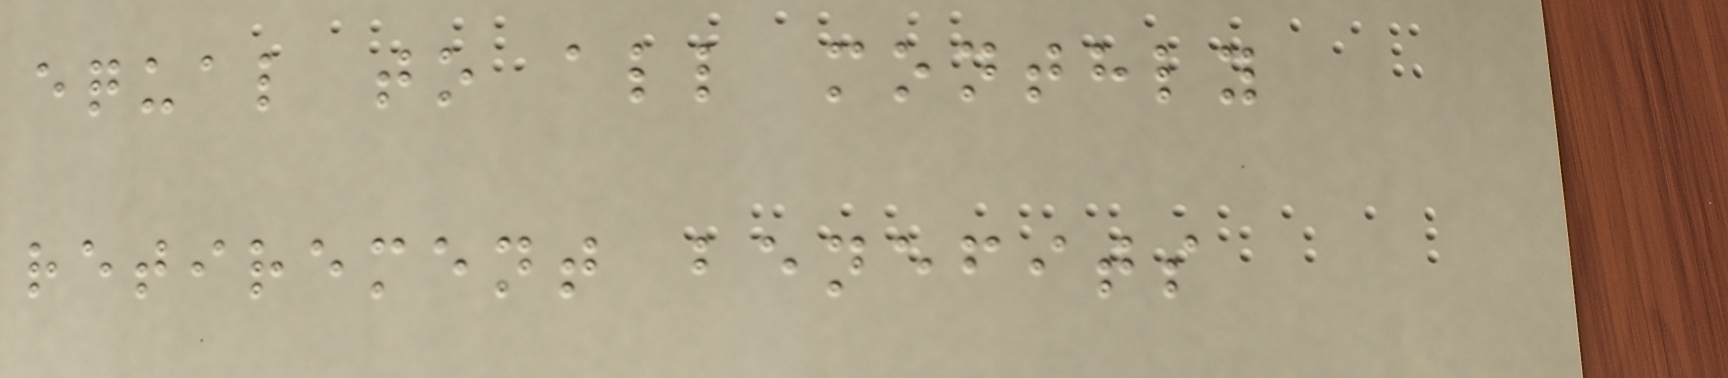equal to all monthly
retirement benefits
